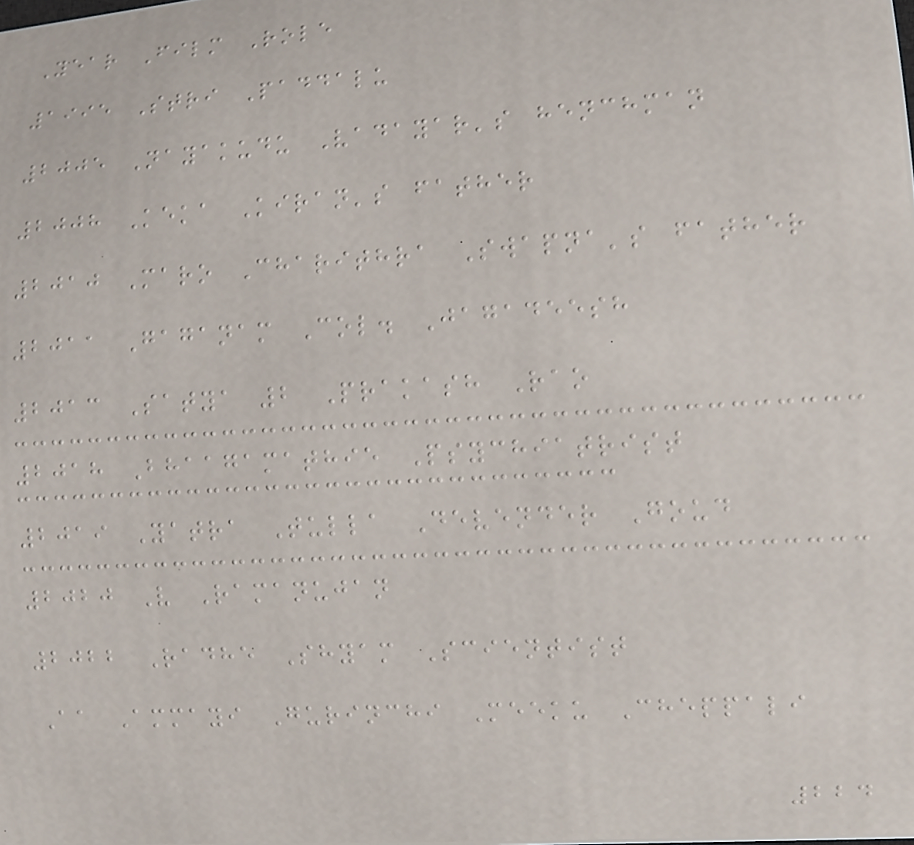Year Film Role
1995 Stri Paddalu
2005 Nayakudu Vadayar's henchman
2008 Keka Kiran's father
2010 Maro Charithra Swapna's father
2011 Gaganam Col. Jagadeesh
2013 Satya 2 Prakash Rao
2018 Bhaagamathie Psychiatrist
2019 Yatra Tulla Devender Goud
2020 V Ramanujan
2022 Radhe Shyam Scientist
Aa Ammayi Gurinchi Meeku Cheppali
224
